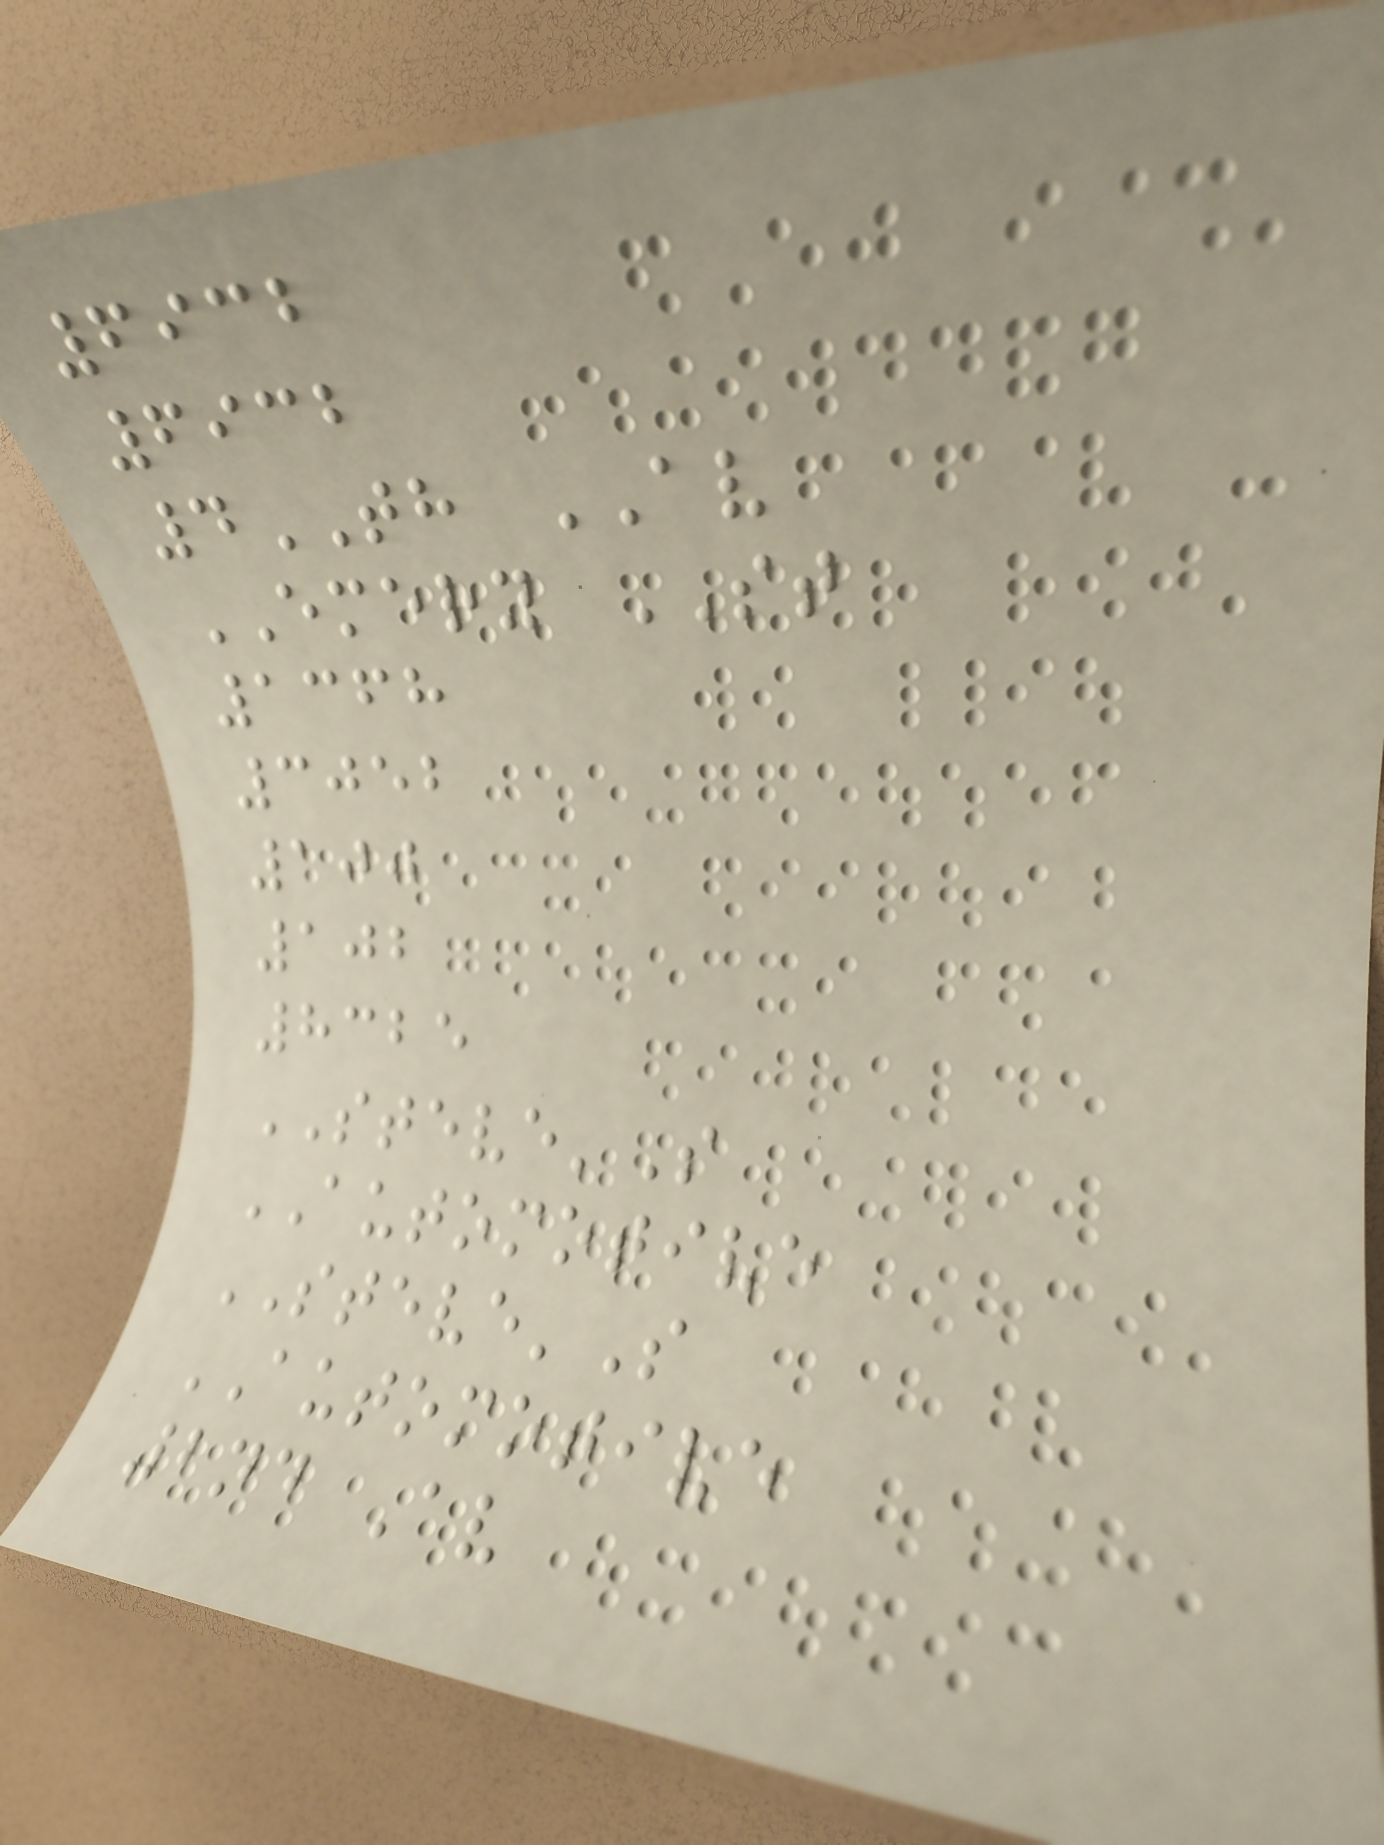6932
6932
4TH AV
EMERY ST
1368
3052
100
102
8325
STEVE'S
AUTOMOTIVE
STEVE'S
AUTOMOTIVE
2nd Av
